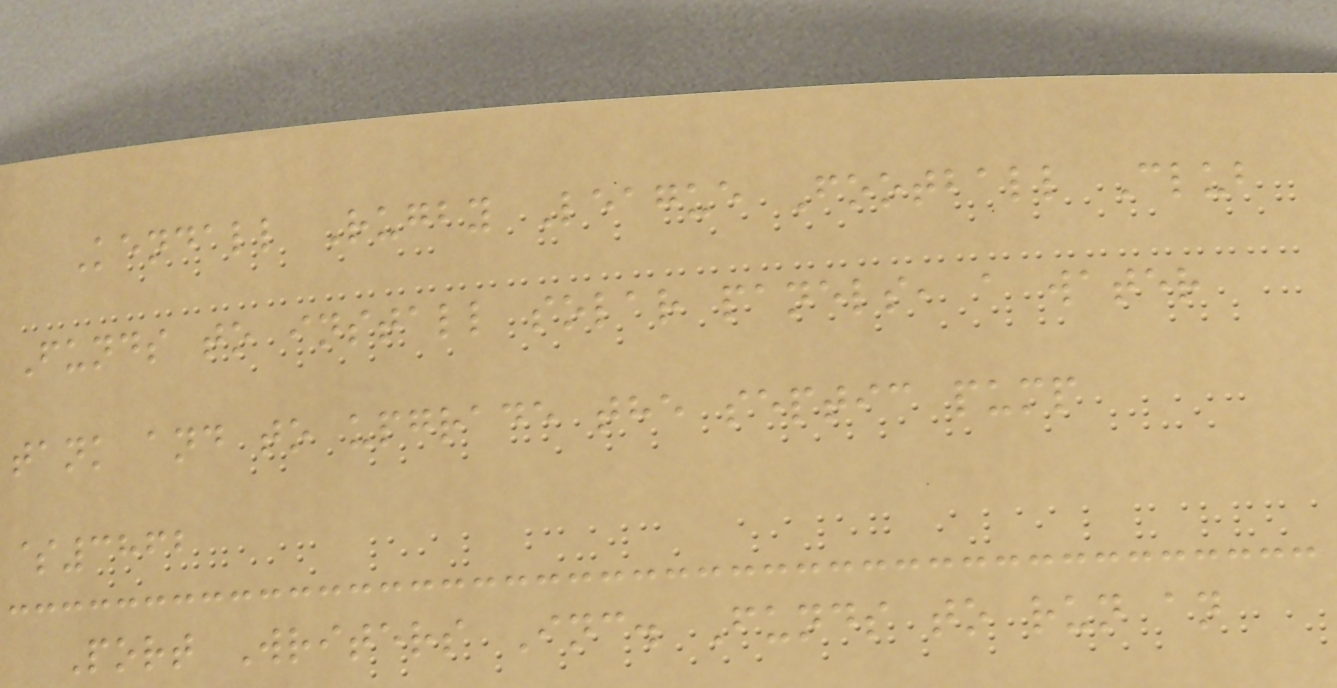Kendall Rugby League Football Club
Funds to install solar panels, a water
tank and to upgrade the septic pump
$3862
Port Writers Inc. Funds to run an
